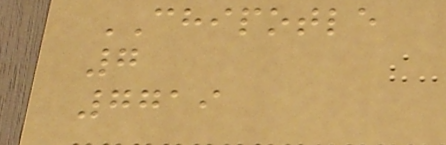CHIPOTLE
7
7719
